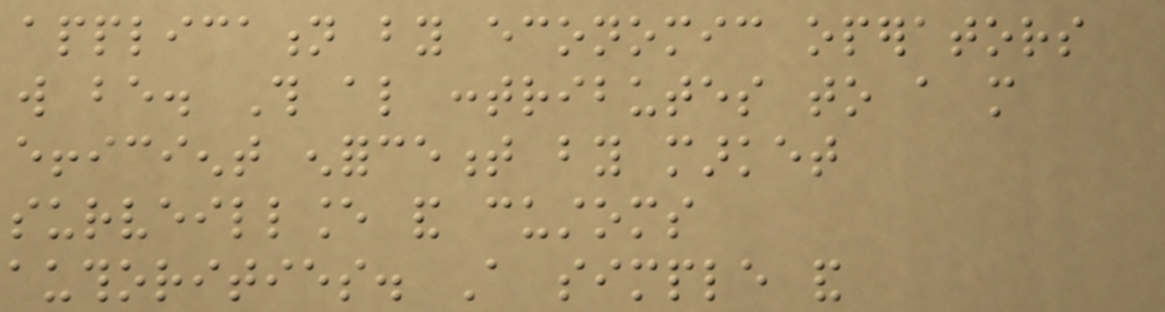application by economic operators
will be. This also contributes to a more
efficient enforcement by market
surveillance and customs
authorities. A simple and
